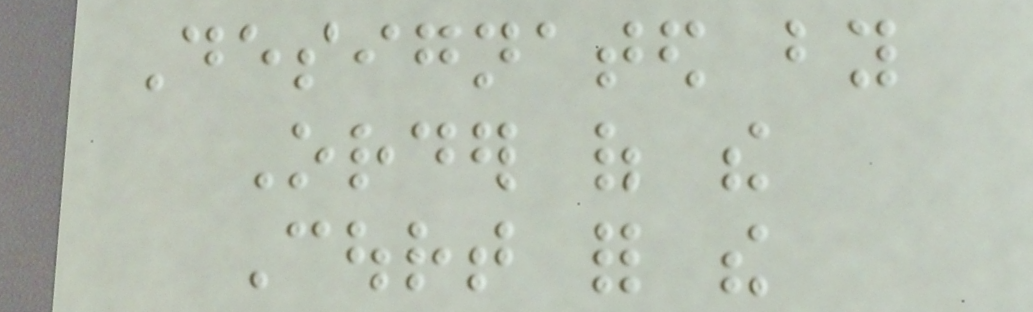Designated by
Order of the
Court for the
